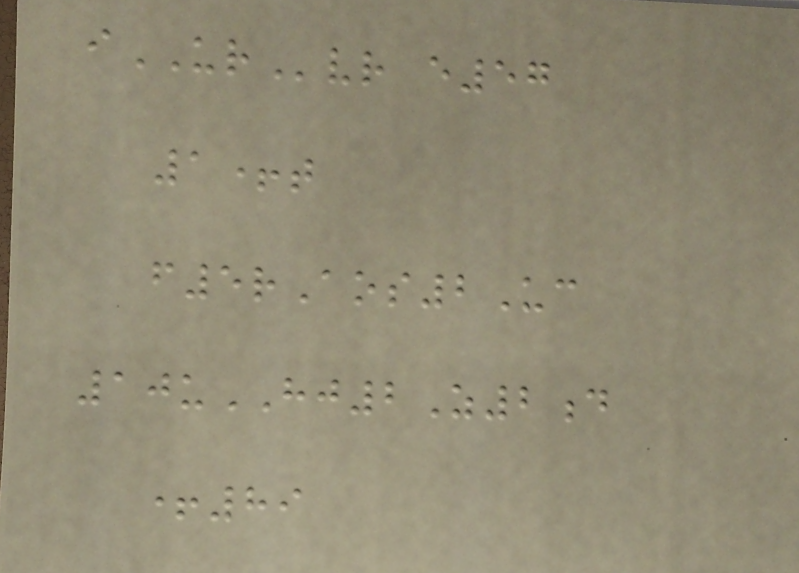iURvr e57
1+t
f5rAos2Uc
10uHJ2Z2d
+89
